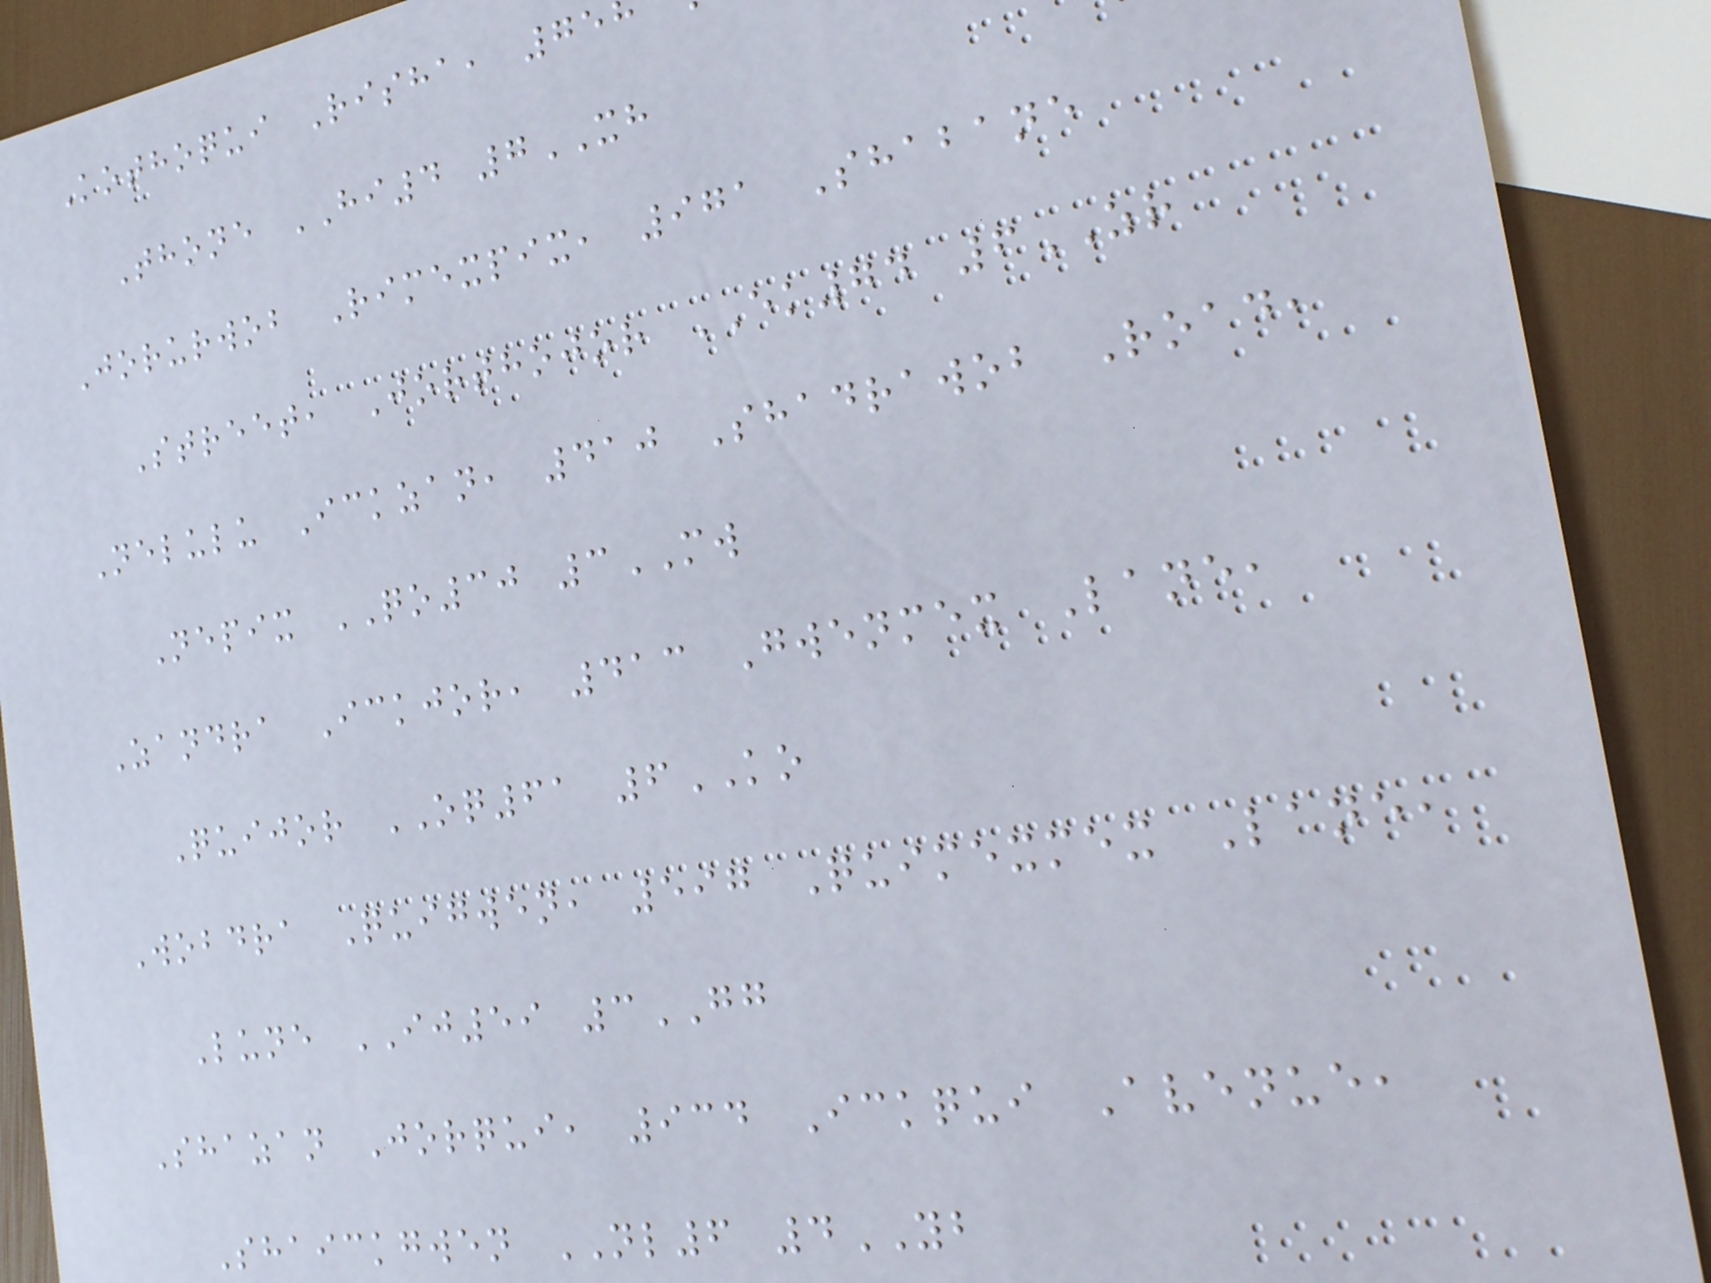Kothoqui Risha, 75
Thone HI4 7XH
Jorurwob Rimexpix, 971 Shabane
Street, Jorthojor EK74 6ZR
Nelulu Ickzan, 410 Shadrawob Road,
Nepix QO30 3MW
Zandra Ickjor, 413 Gwenmex Lane,
Quijor OQ61 6KO
Wobdra Quigwen, 597 Quimexmex Lane,
Lune IJ59 3GG
Shazan Jorqui, 934 Ickqui Avenue,
Shaickgwen NL6 4YB
